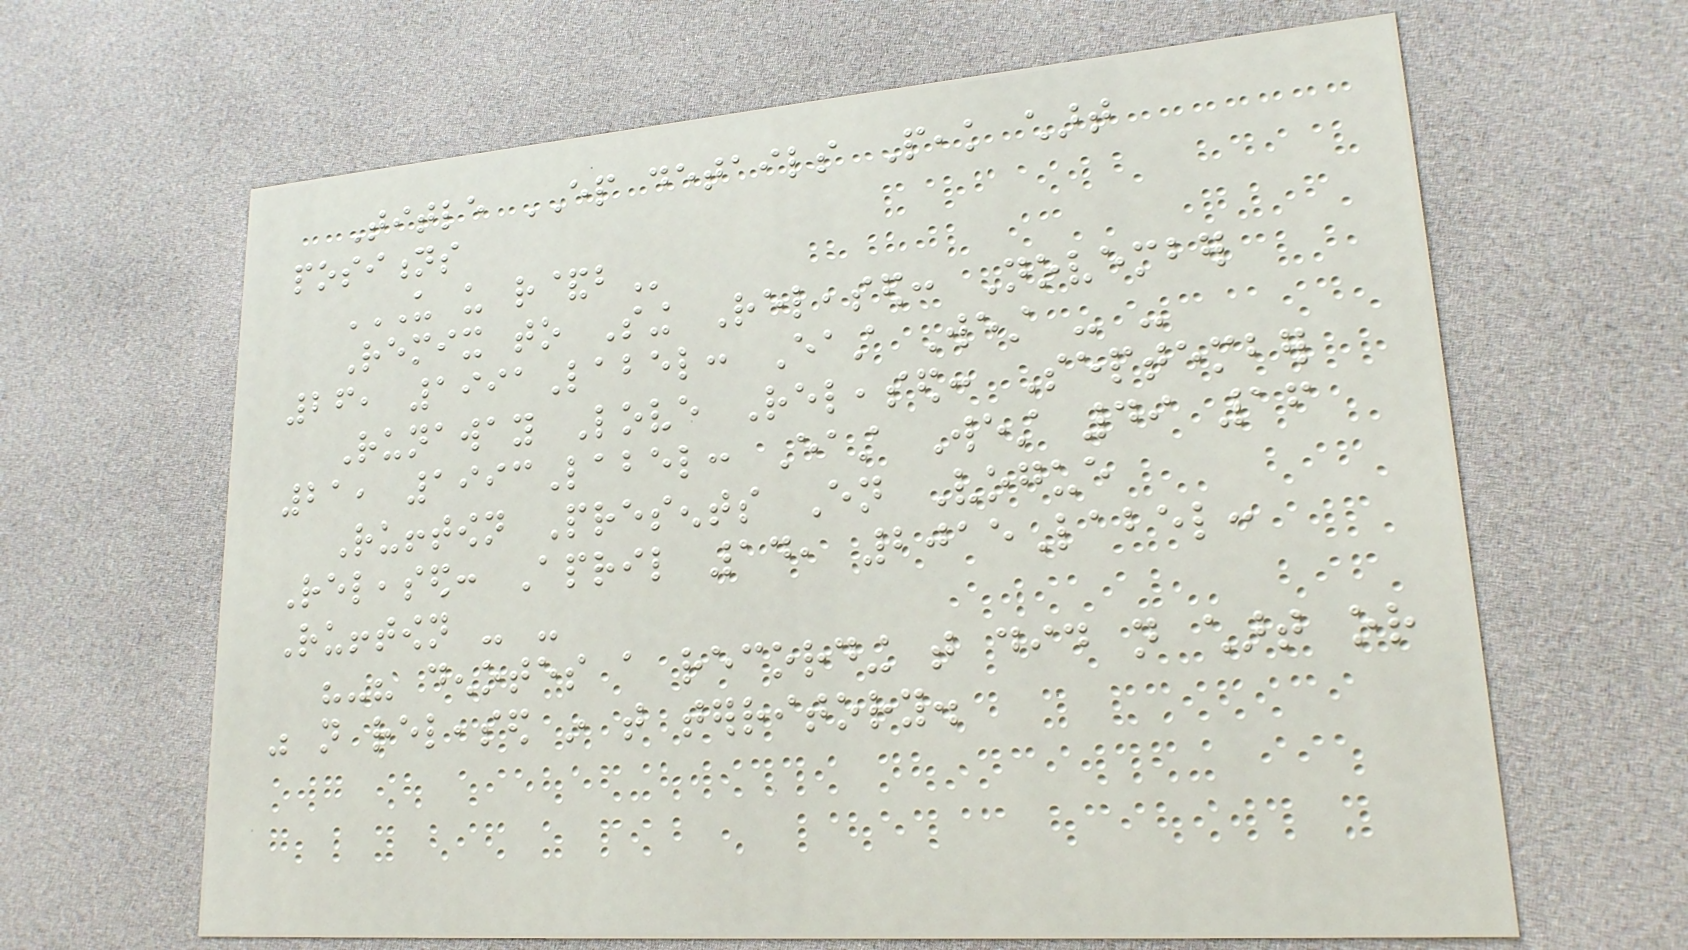Title EP details Peak chart
positions
US US R&B
Remix to Sing Released: November
26, 1991Label: East West - -
Runaway Love Released: September
21, 1993Label: East West 49 16
Rufftown Presents En Vogue
Released: April 14, 2015Label:
Rufftown - -
"-" denotes a recording that did not chart or
was not released in that territory.
